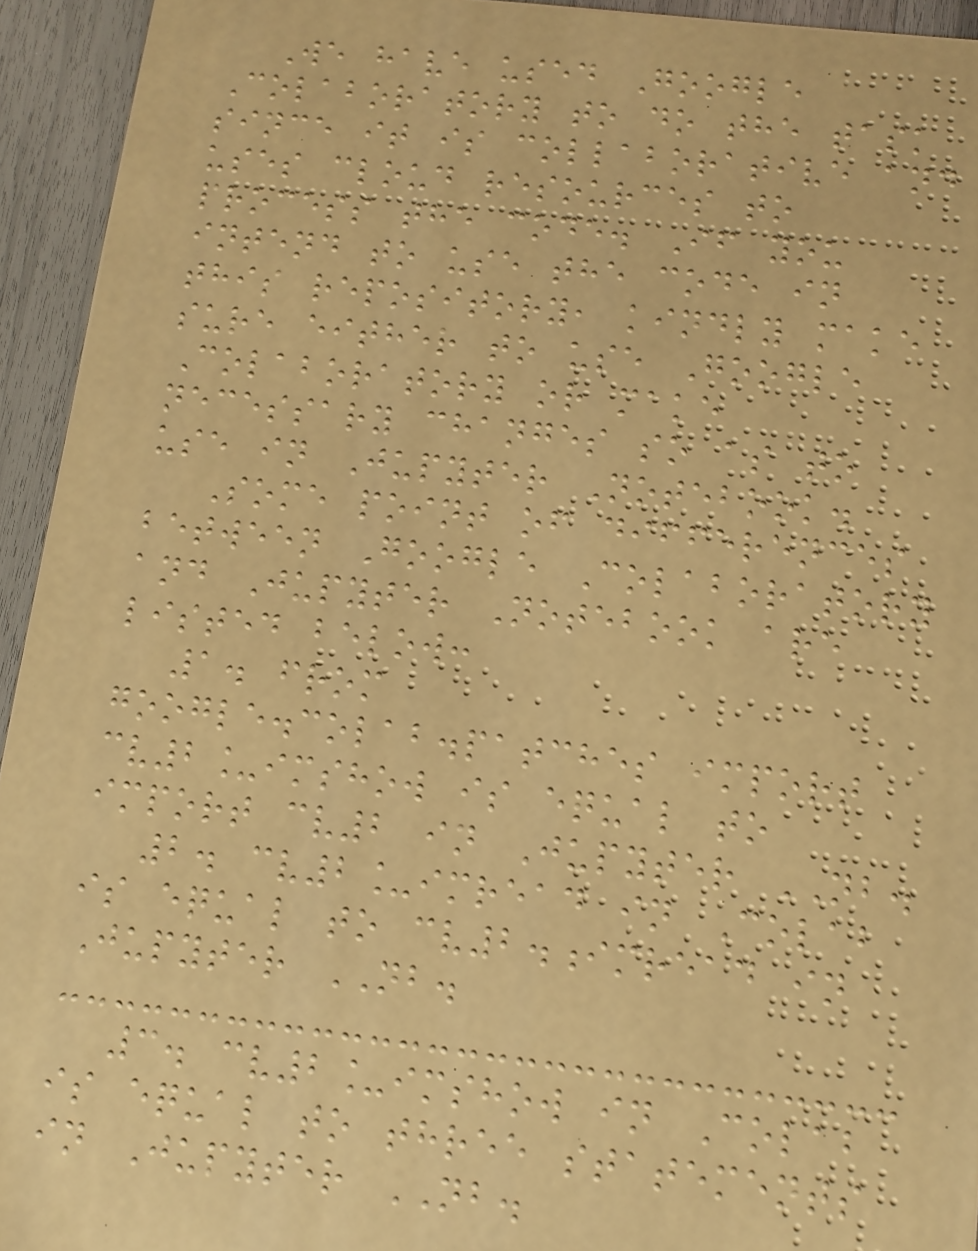We have used Google
Colaboratory to do the task
since it is collaborative and
uses cloud resources to
process the code. If you
intend to use the code in
this repository, kindly make
sure either to use Google
Colaboratory or make
necessary changes so as to
use in Jupyter Notebook.
Some point of differences
between Google Colaboratory
and Jupyter Notebook are
listed below:
1. from
google.colab.patches import
cv2_imshow is equal to
import cv2 in Jupyter NB.
2. cv2_imread in Colab
is equal to cv2.imread in
Jupyter NB.
3. cv2_imshow in Colab
is equal to three statements
in Jupyter NB.
